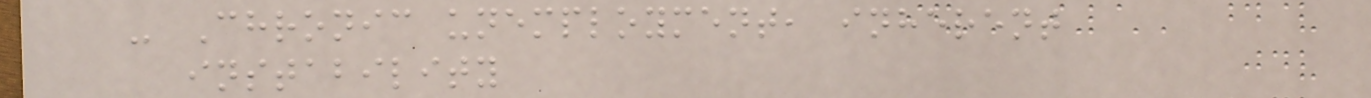- Chronic unemployment, inherent
instability
